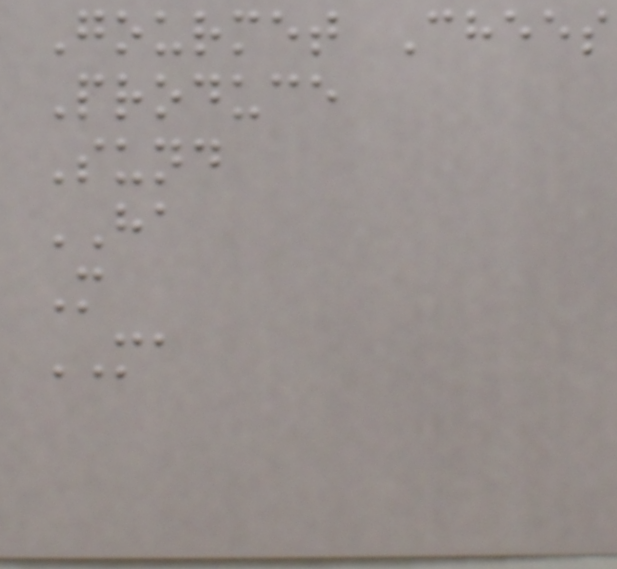Gourmet Chees
Produce
Sund
HA
M
MA
